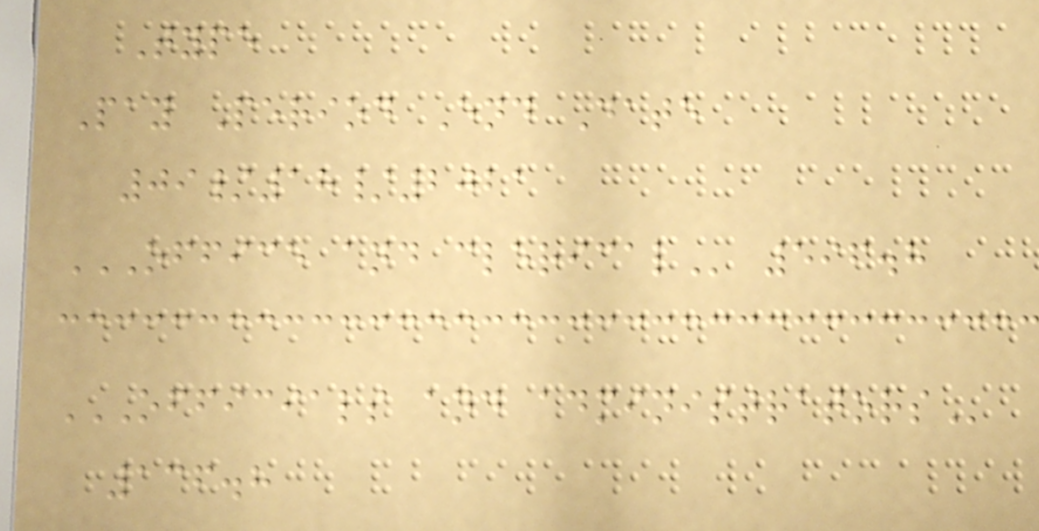Type
Pay Period End Date
09/18/2021
OFFICE AND CLERICAL 596.8
OFFICIALS AND ADMINISTRATORS
136.8
